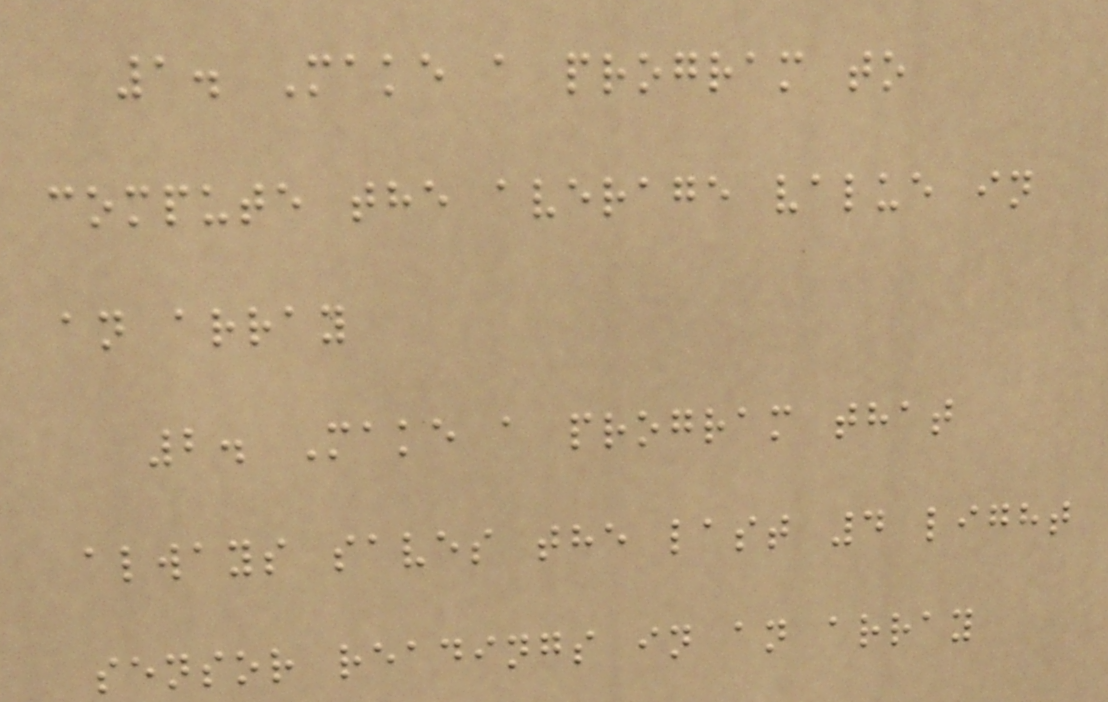1. Make a program to
compute the average value in
an array
2. Make a program that
always saves the last 4 light
sensor readings in an array
